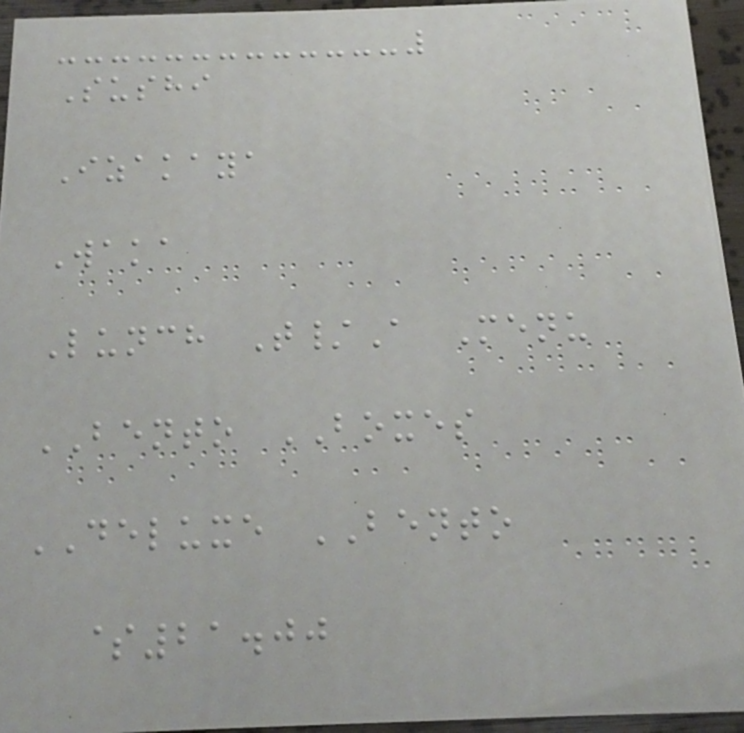Sushi
Izakaya
Waka
Lunch T/A Menu
BENTO BOXES
DELUXE BENTO
$21.00
